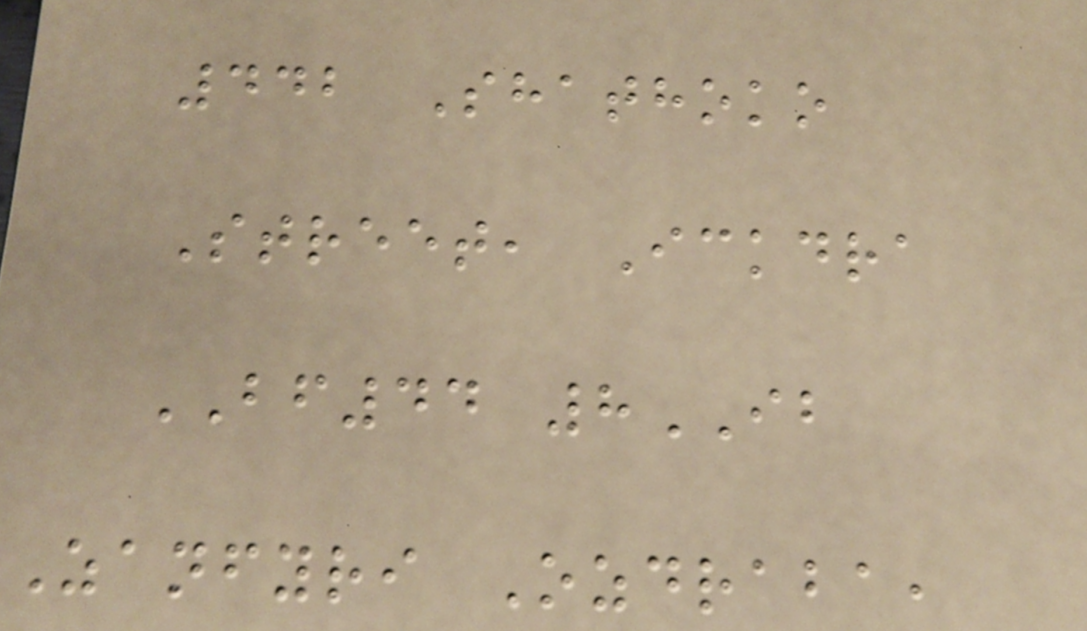442 Shathoko
Street, Ickdra
BF44 8IB
Zanfyri Ozdraba,
